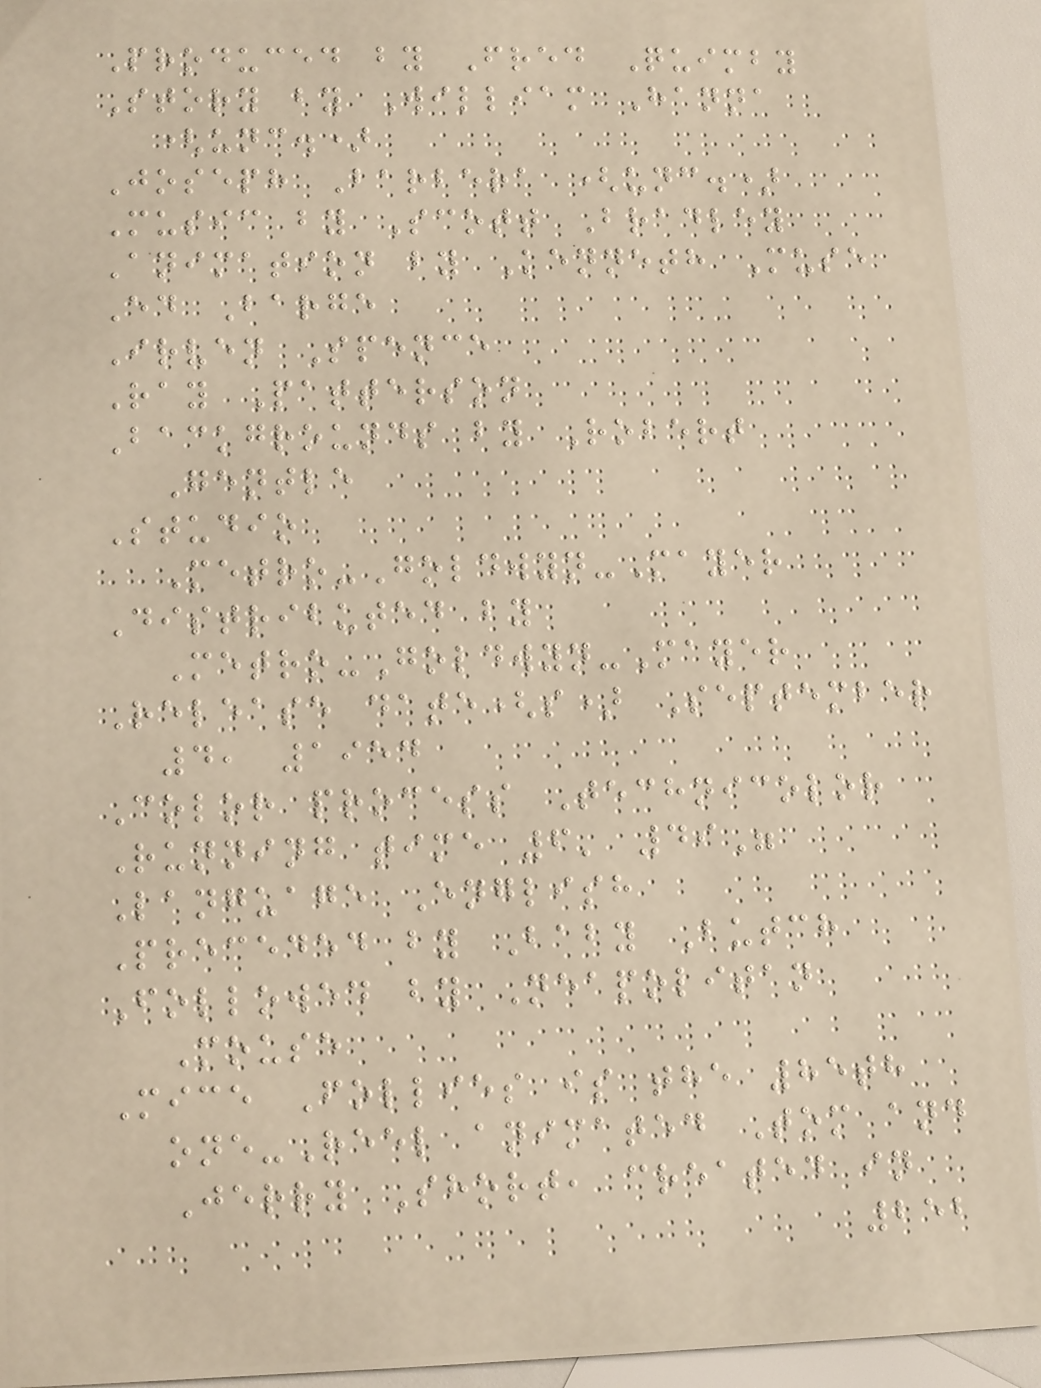Produced by Fred Quimby
Story by William Hanna
(unc.)
Joseph Barbera (unc.)
Music by Scott Bradley
Animation by Kenneth Muse
Ed Barge
Irven Spence
Ray Patterson
Backgrounds by Robert
Gentle
Studio
Metro-Goldwyn-Mayer
Distributed by
Metro-Goldwyn-Mayer
Release date(s) September
4, 1954
Color process Technicolor
Running time 6' 49"
Language English
Preceded by Baby Butch
Followed by Neapolitan
Mouse
Mice Follies is the 85th
one-Reel animated Tom and
Jerry Short, created in
252
